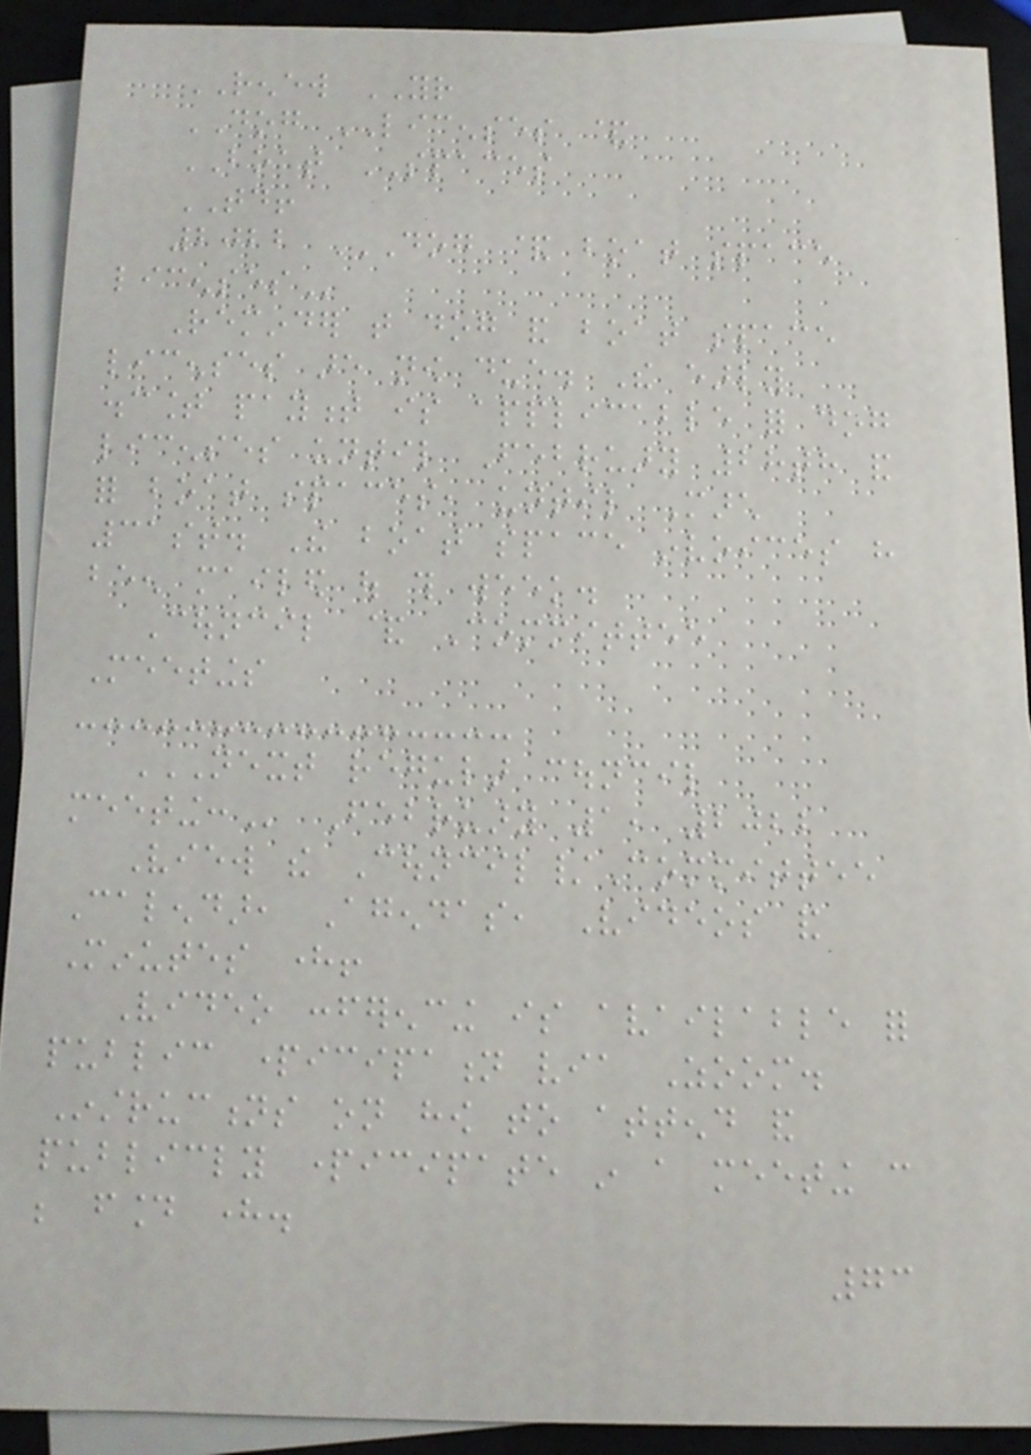RENEW YOUR
DOG LICENSES &
BOAT SPACES
TODAY!
2022 DOG & BOAT SPACE
LICENSES
Reminder that dog and boat space
licenses are now due. The early
discount payment is applicable for dog
licenses until February 28th and
for boat spaces, until March
31st. The boat space invoices have
been mailed out this week.
Council & Committee
Meetings
NEXT REGULAR COUNCIL
MEETING: February 1, 2022
View the Council/Committee
Calendar, Agendas, Videos and
Minutes here!
Video conferencing is available for
public participation via Zoom.
Instructions on how to attend and
publicly participate in a meeting can
be found here.
73
